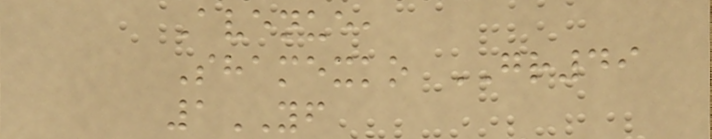Avenue,
Shamexko GR49
1YF
